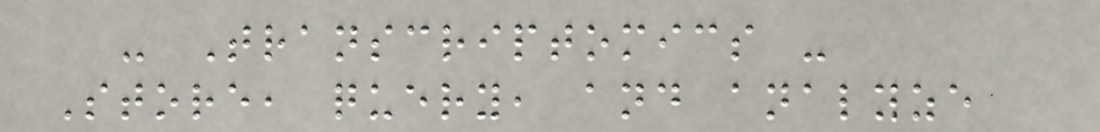- Transcriptomics -
Store, query, and analyze
